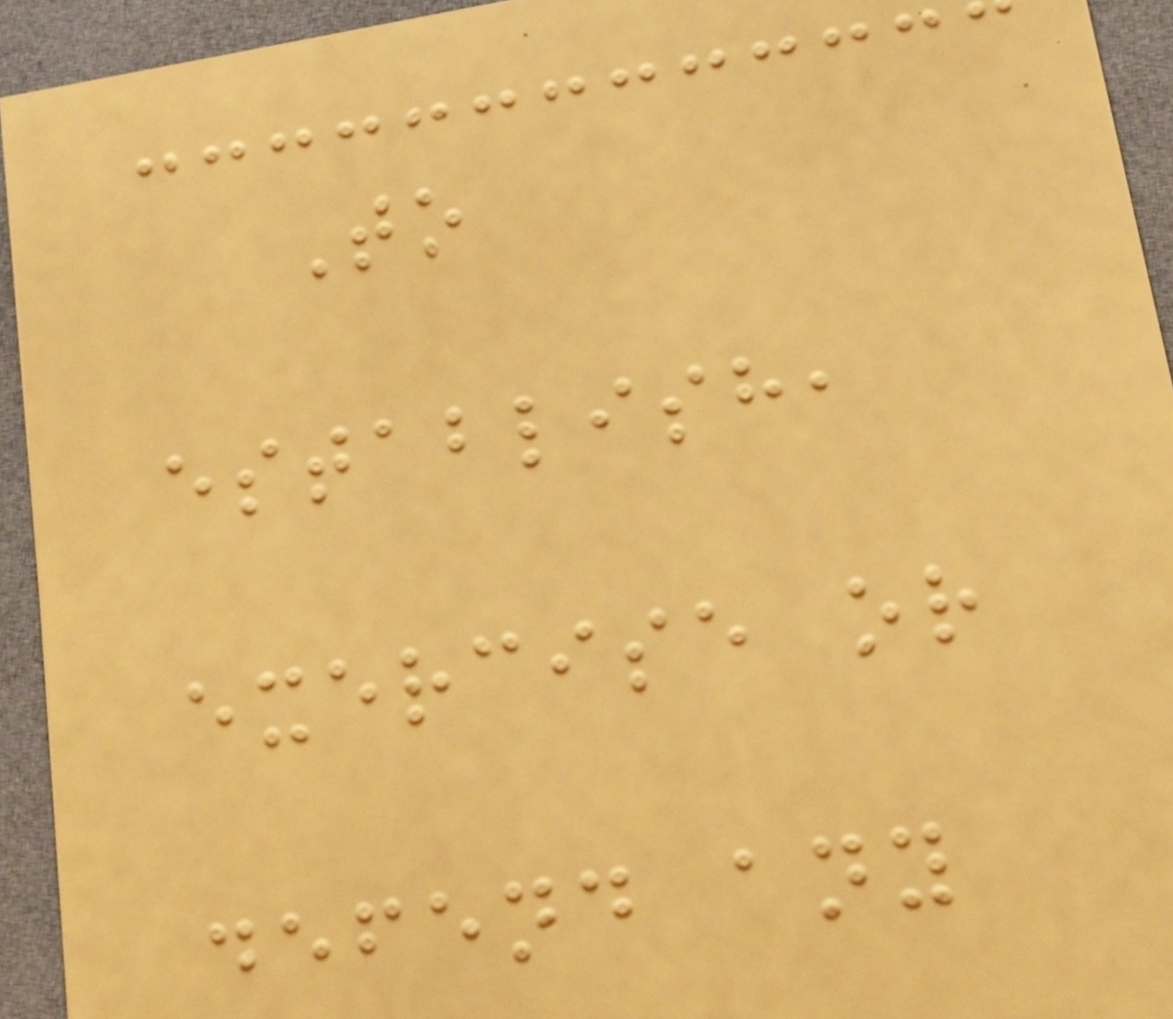To
establish,
exercise or
defend any
